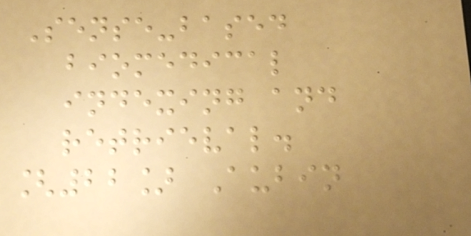Sense-based
biomedical
indexing and
retrieval.
[22] Aubin
